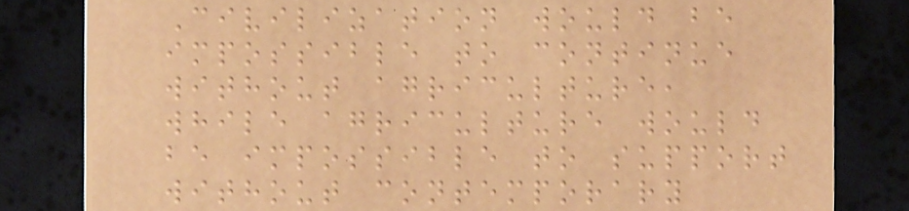Civilization would be
impossible to continue
without agriculture,
while agriculture would
be impossible to support
without contemporary
